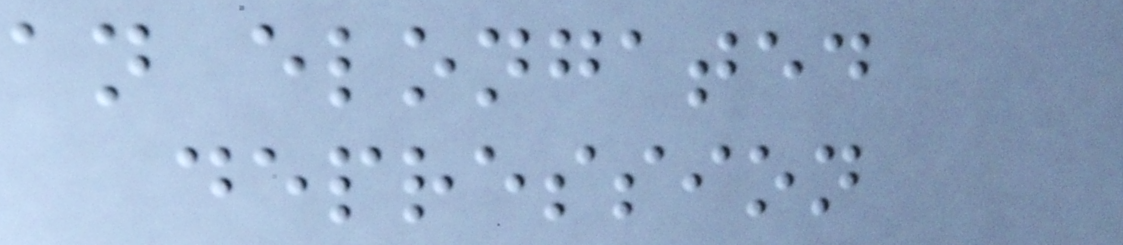an elongated
depression
